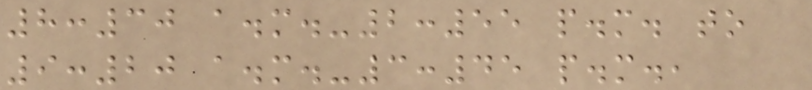8:30 a.m.-2:55 p.m. to
9:20 a.m.-3:45 p.m.,
